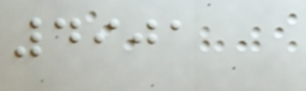4901
